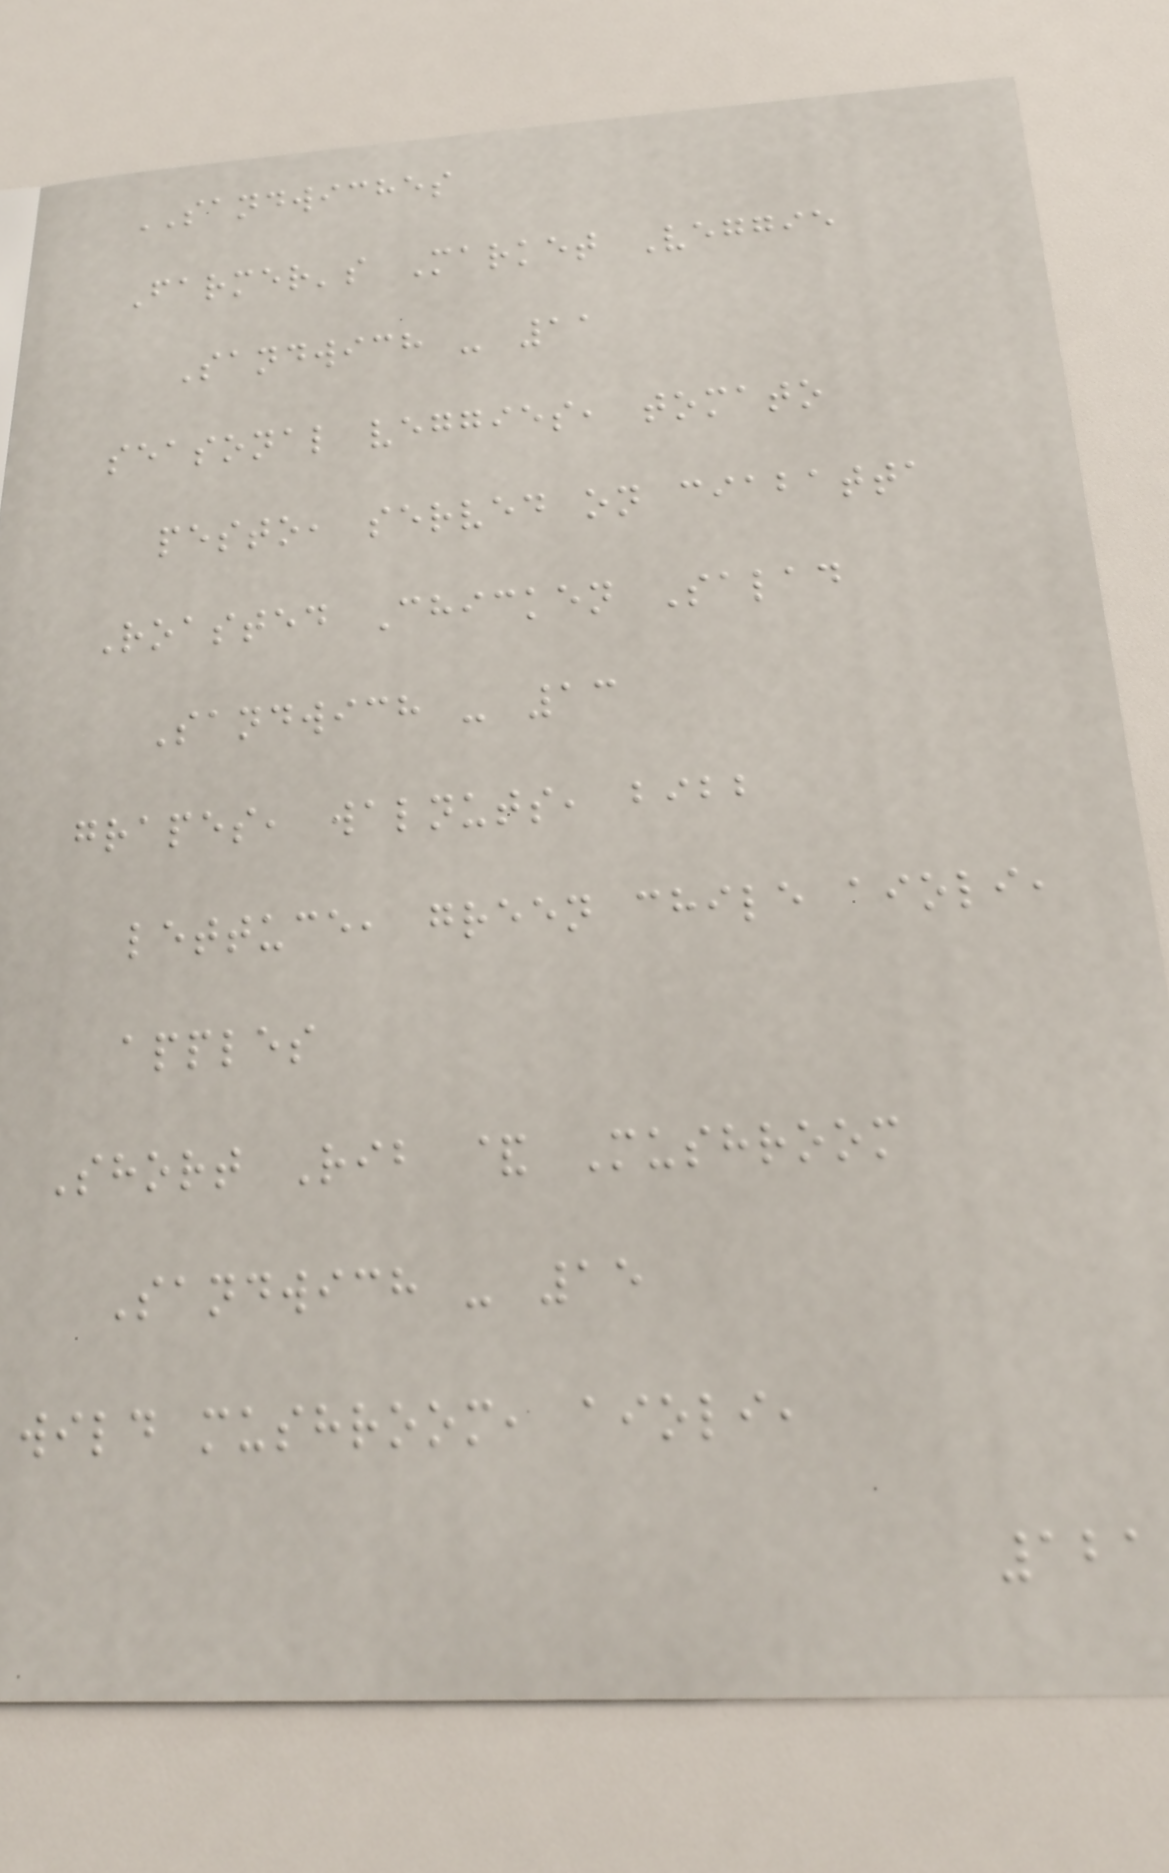SANDWICHES
Farmer's Market Veggie
Sandwich - 11
seasonal veggies, tomato
pesto, served on ciabatta
Roasted Chicken Salad
Sandwich - 13
grapes, walnuts, bibb
lettuce, green chile aioli,
apples
Short Rib & Mushroom
Sandwich - 15
wild mushroom, aioli,
121
